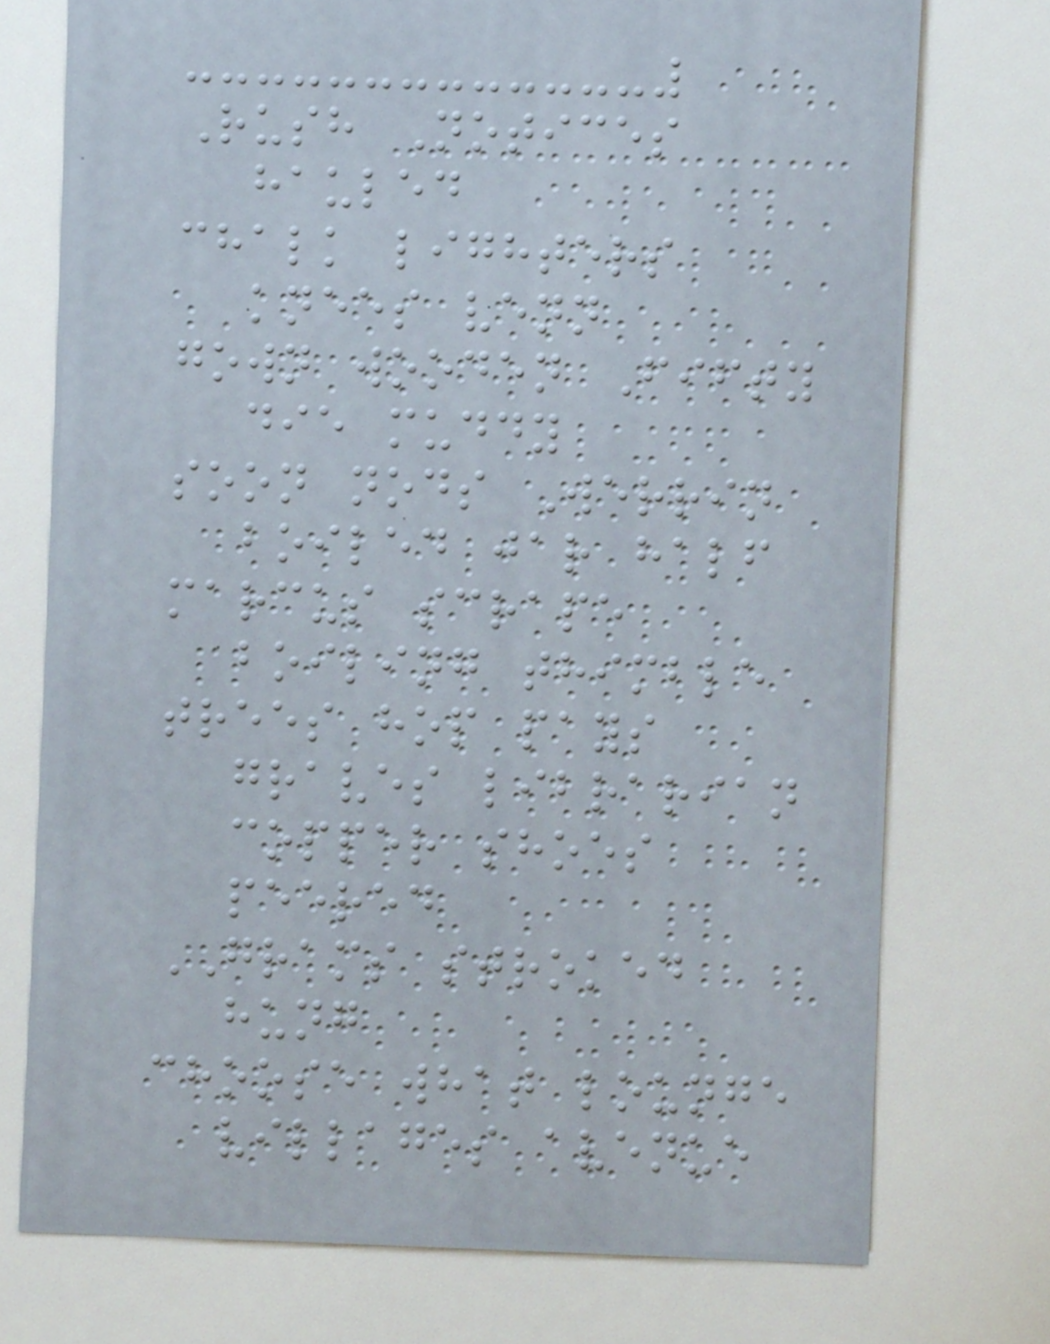Rush Notices
hauled
chalk lighters
knees venn
gown wooden Fifty
die muddy
soon nods Werrin
boiled jar half
marcus scrape
boiling thimble
trees hop pays
graves librarian
copper shoes
peered
GRAMS stroked
hung
choose what lounge
villages avenue
